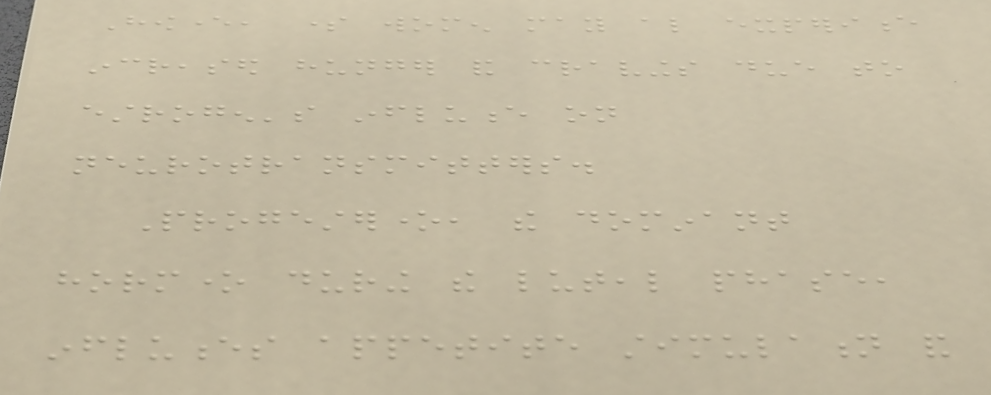However, some women may also experience
increased hunger and cravings due to
estrogen's influence on
neurotransmitters.
Progesterone, the dominant
hormone during the luteal phase,
influences appetite stimulation and
